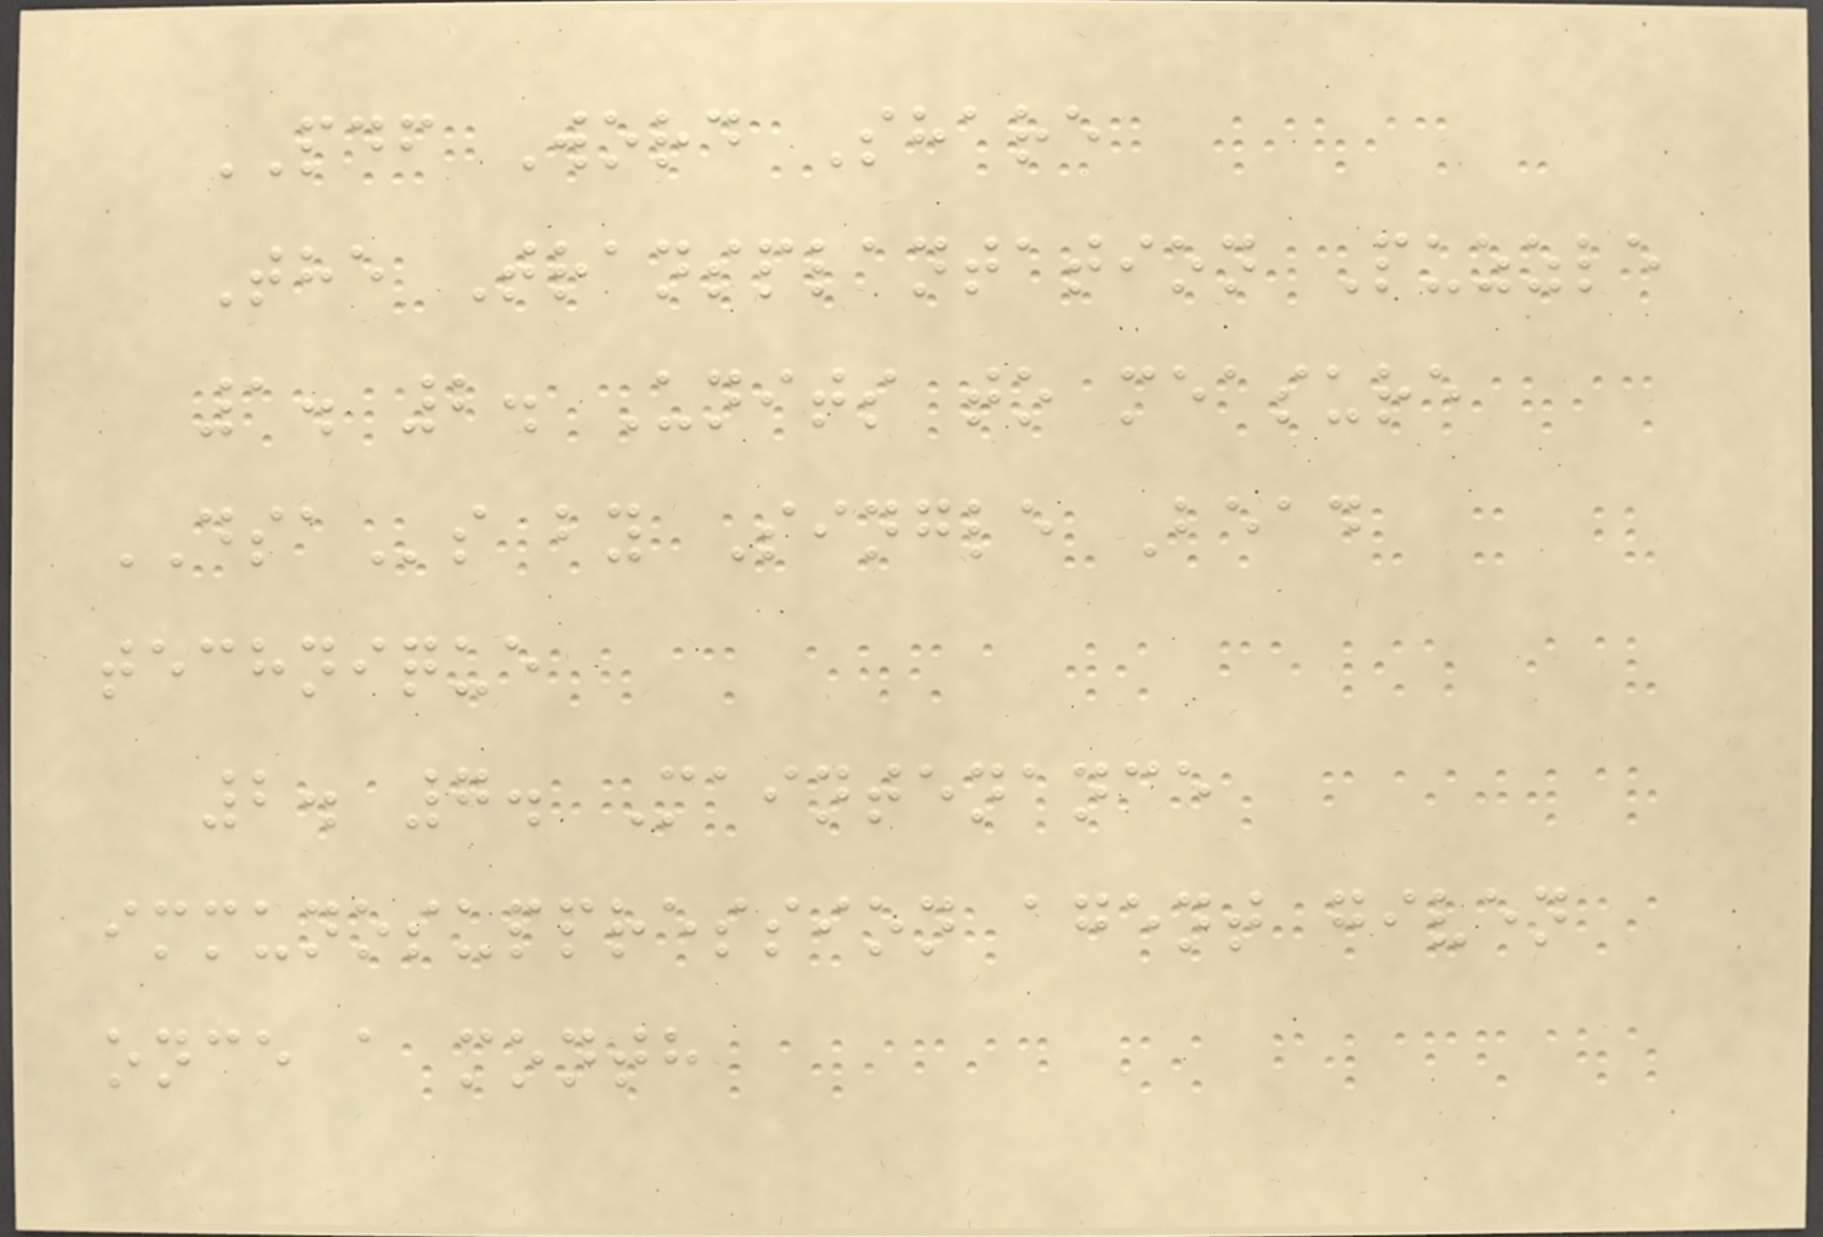PDF Word Share
The Transplantation Puzzle
1. 2. Units to measure
DSAs by Single Bead
technique
2. 7. Maintenance
immunosuppression agent given
once a month
